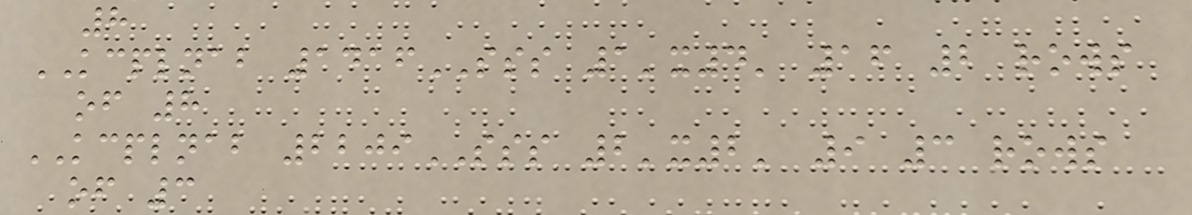8
KCPLNAB 1416SSS 1'x4' 16 2 rows
of 8
KCPLNAB 2209SSS 2'x2' 9 3 rows
of 3
